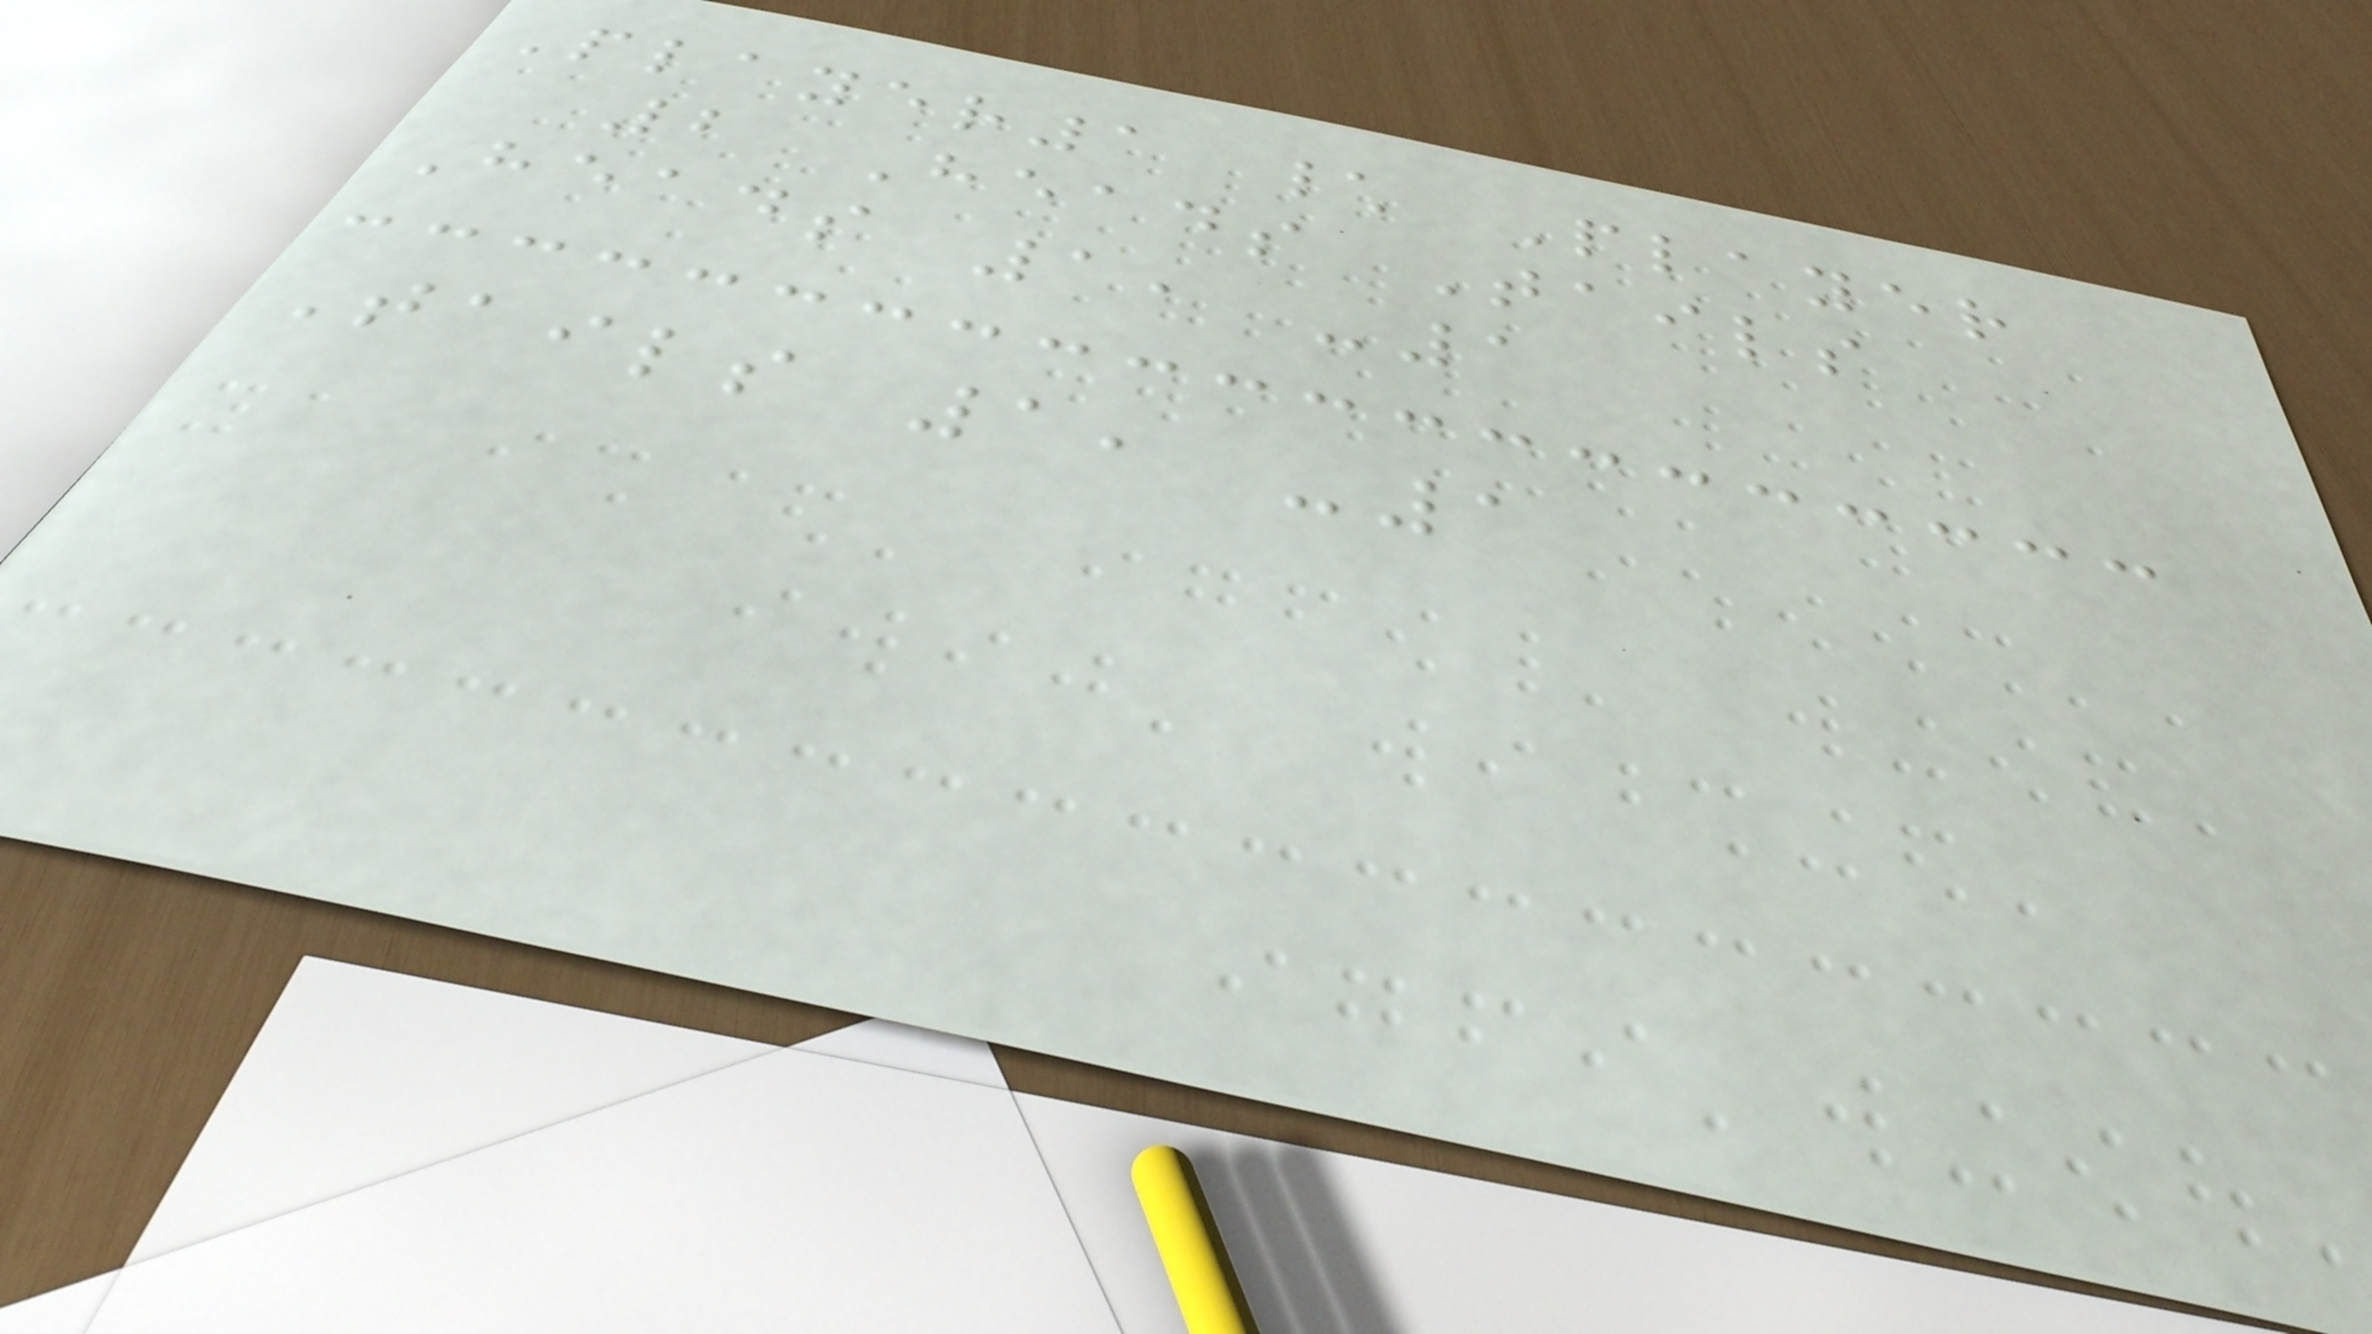Player1 \ Player
2 Heads Tails
Heads 1, -1
Tails 1, -1
